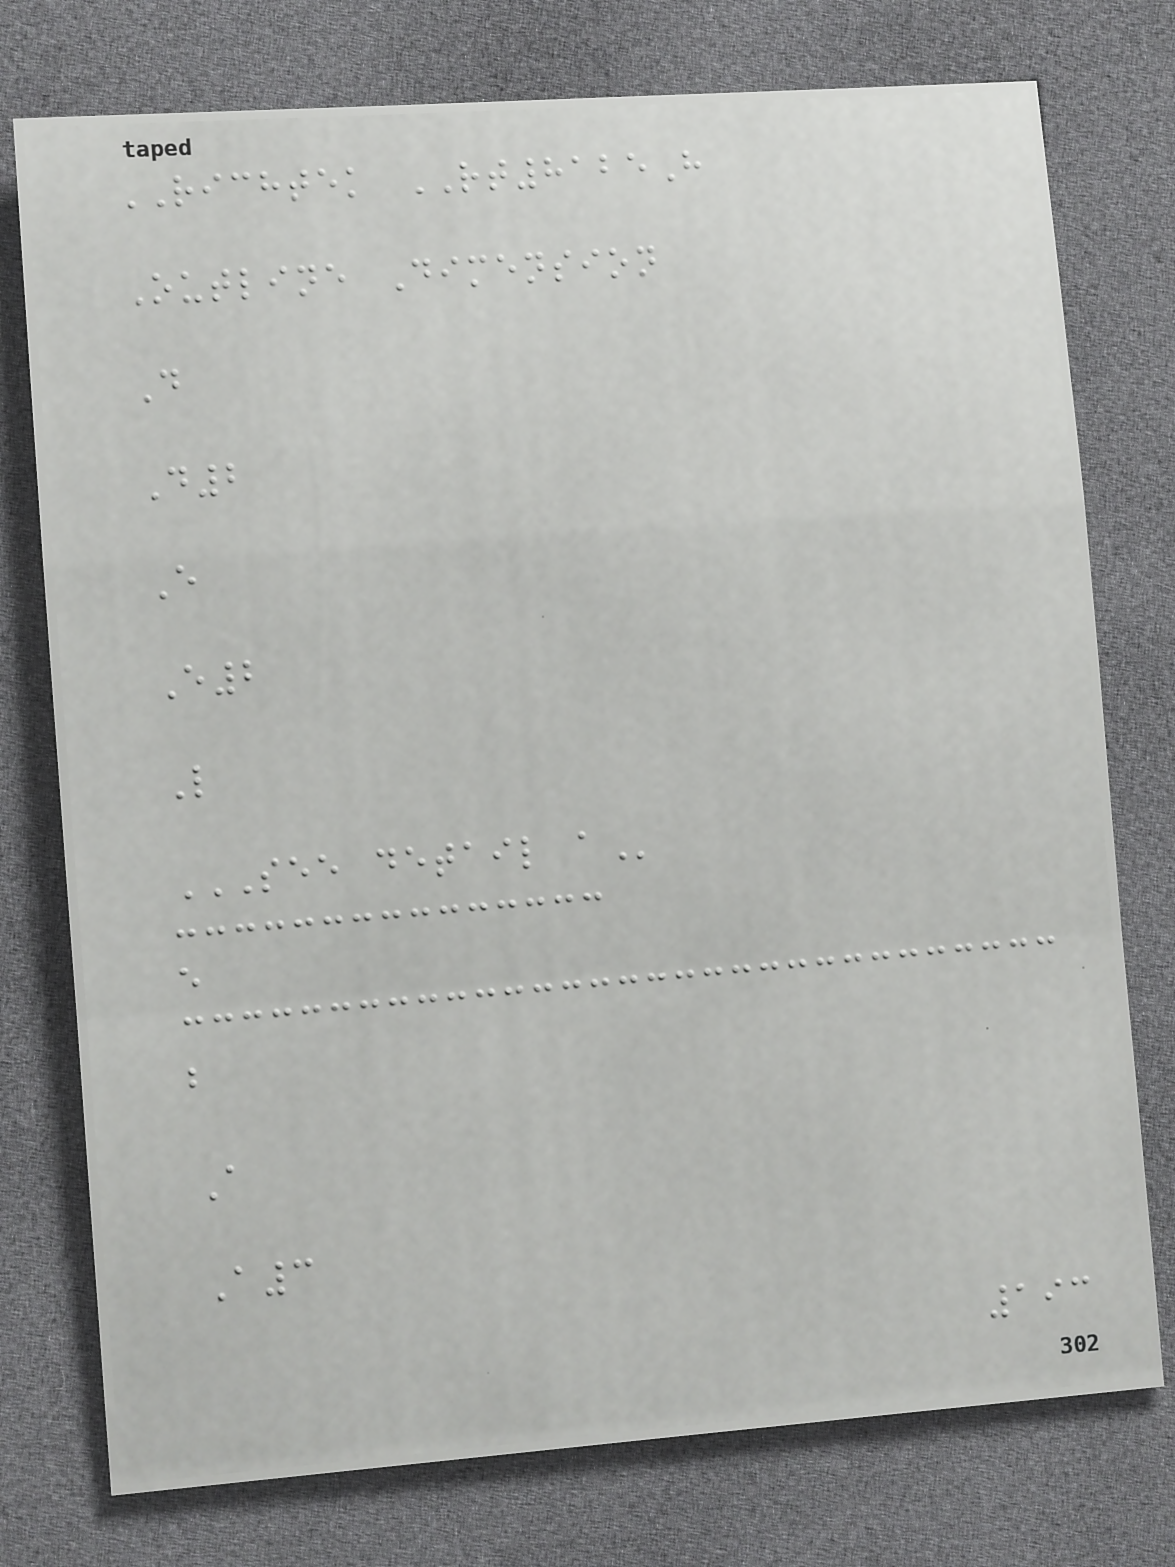RICHTEK RT8125H
Outline Dimension
D
D2
E
E2
L
SEE DETAIL A
e
b
A
A3
193
